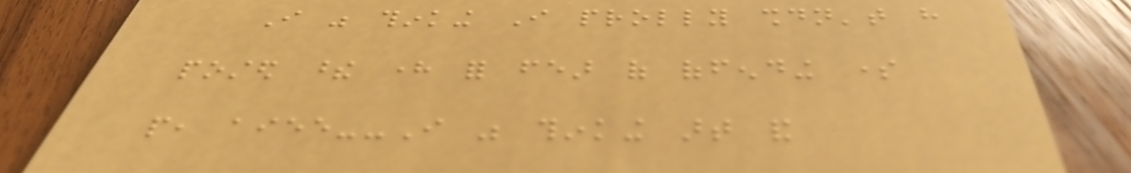I was thinking I prolly shouldn't have
posted these here for fear of offending some
people, aiee--I was thinking art and
